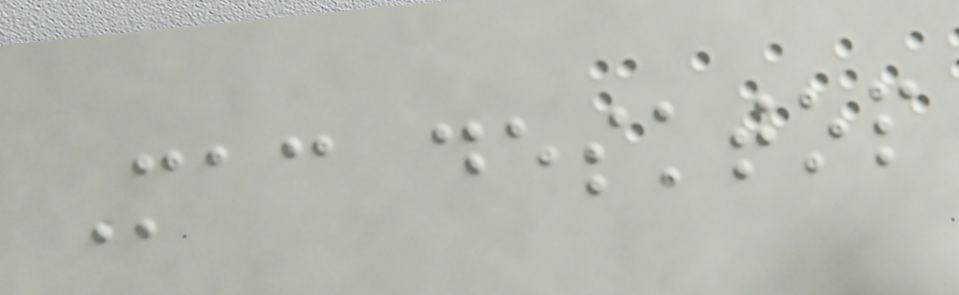Mac desktop
